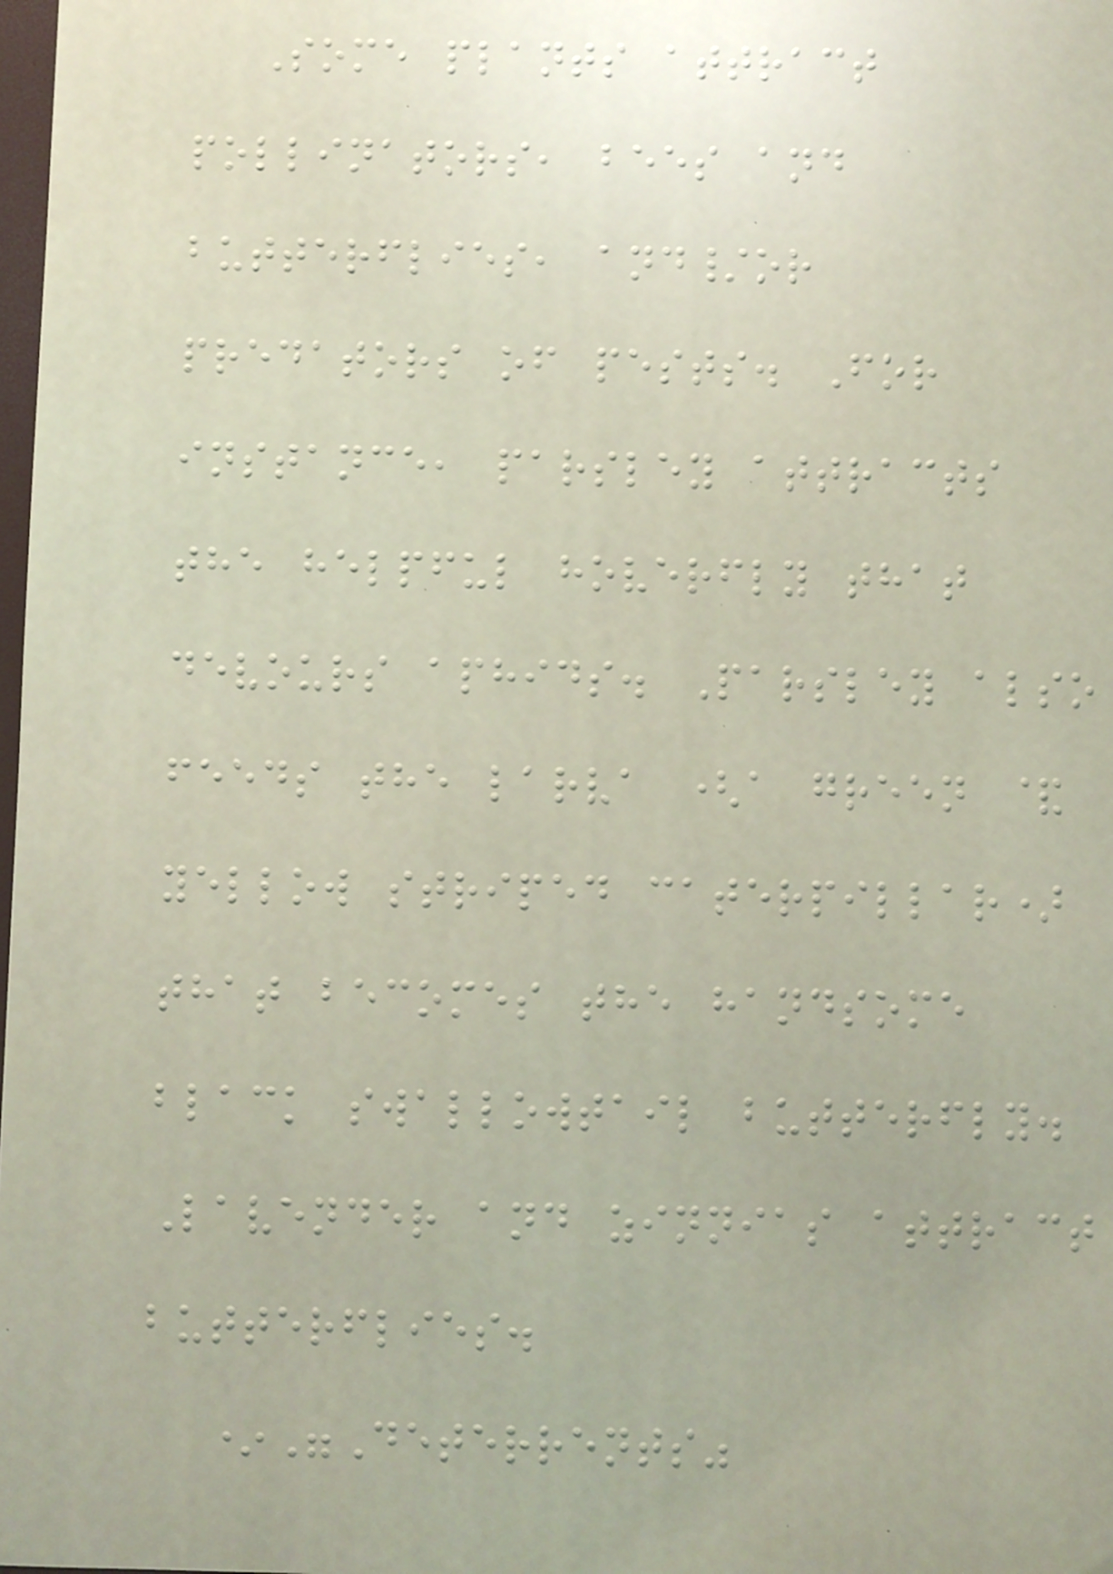Some plants attract
pollinators, bees and
butterflies, and/or
predators of pests. For
instance, parsley attracts
the helpful hoverfly that
devours aphids. Parsley also
feeds the larva (a green &
yellow striped caterpillar)
that becomes the handsome
black swallowtail butterfly.
Lavender and zinnias attract
butterflies.
*"Deterrents"
